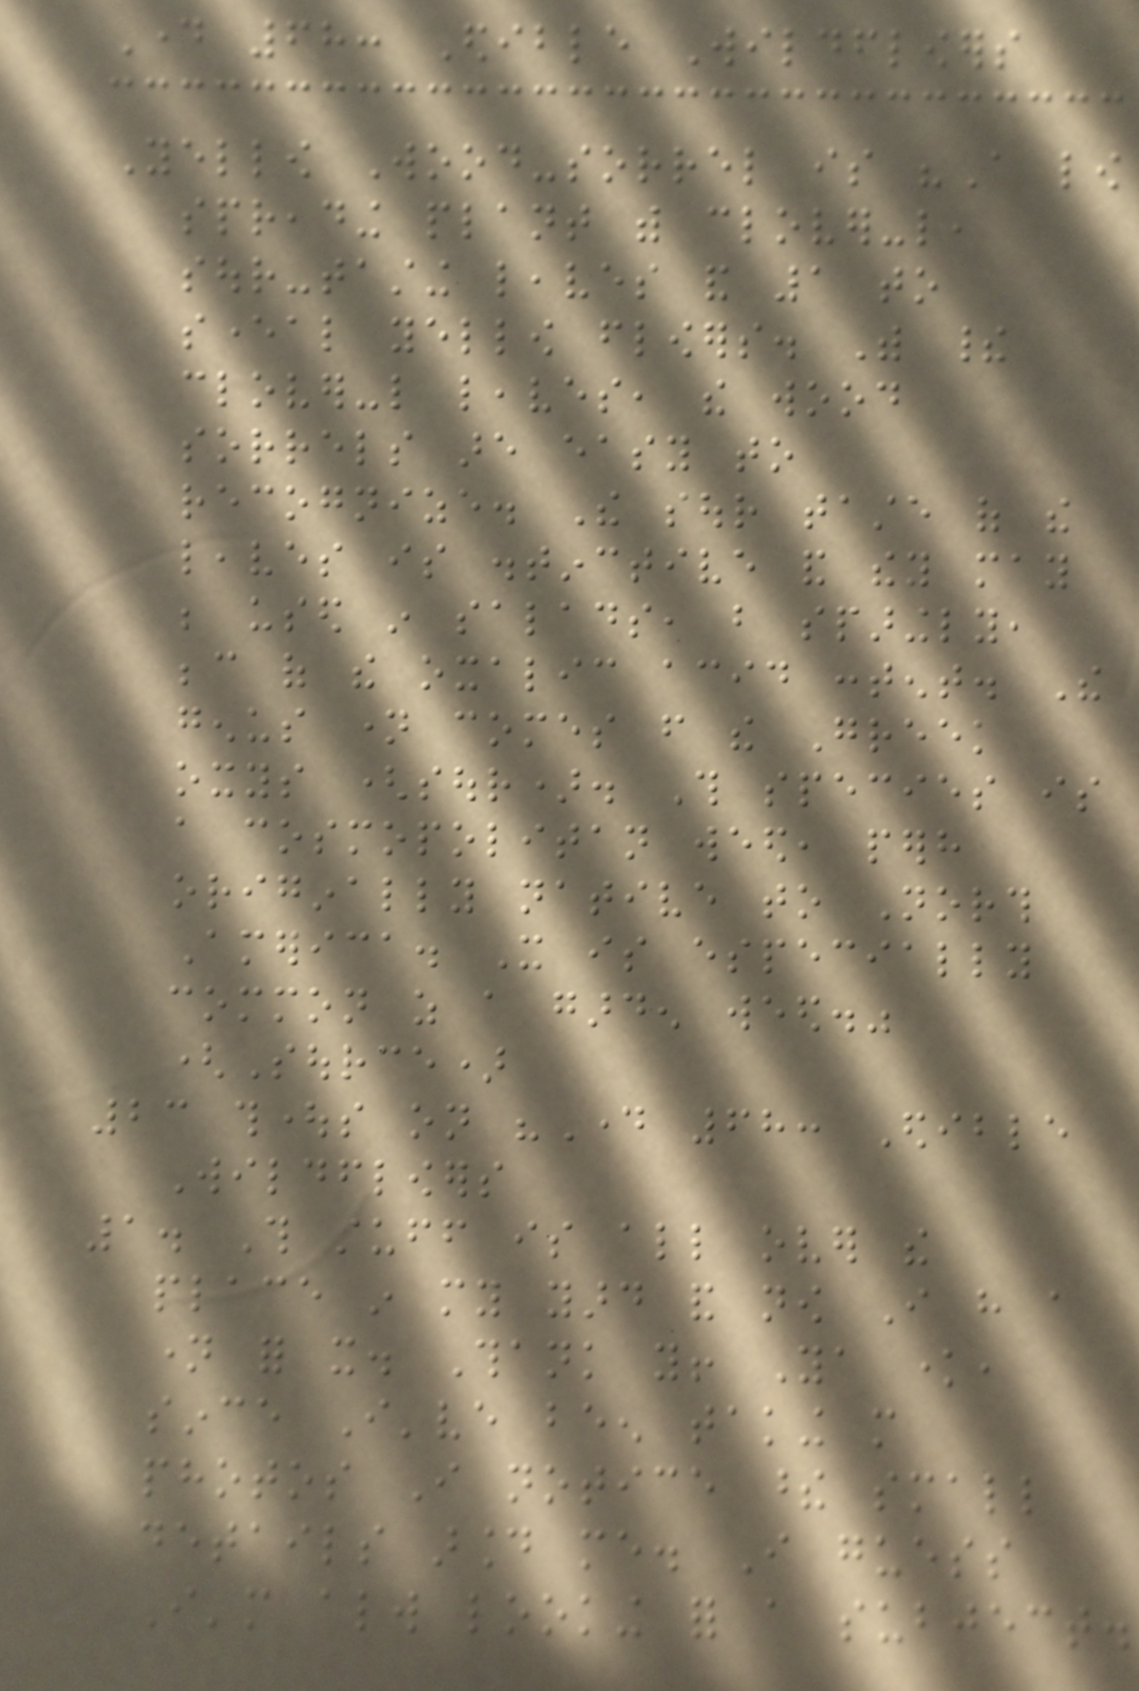Day 68: Edible Wildflowers
Yellow Wood-sorrel is "A low
spreading plant with clover-like,
sour-tasting leaves and 1 to
several yellow flowers. With their
clover-like leaves, the wood
sorrels are easy to
recognize. The sour taste of the
leaves is distinctive and they may
be used in salads, but sparingly,
because of the oxalic acid content. The
genus name comes from the Greek
oxys (sour). This species is
a cosmopolitan weed, perhaps
originally native to North
America. It is especially
common as a garden weed."
(Source)
23 thoughts on "Day 68: Edible
Wildflowers
1. This stuff is all over the
place in my yard and now I have a
name for it. Thank you! Ya know,
since I've been taking more
photos I notice these small
details around me. I guess
I'm always looking for a subject.
